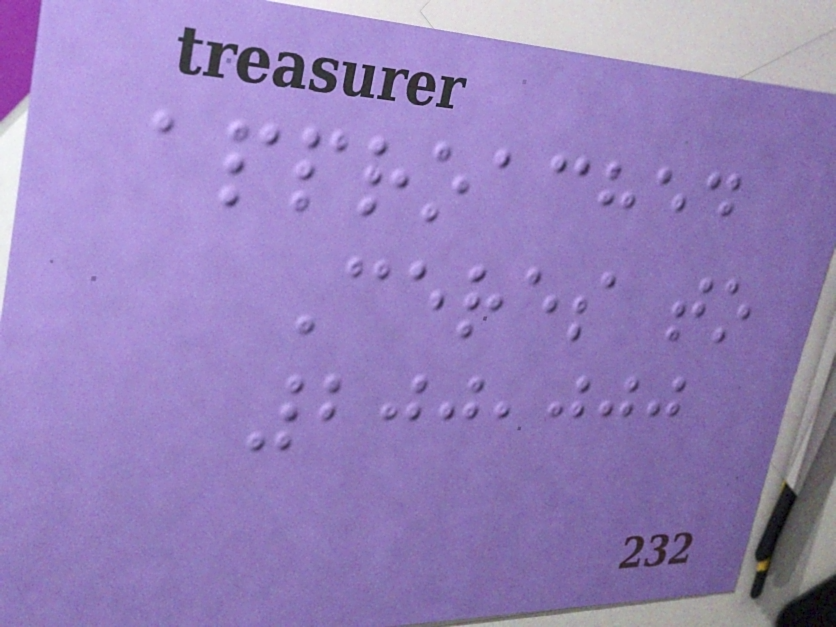approached
Ceres to
200,000
